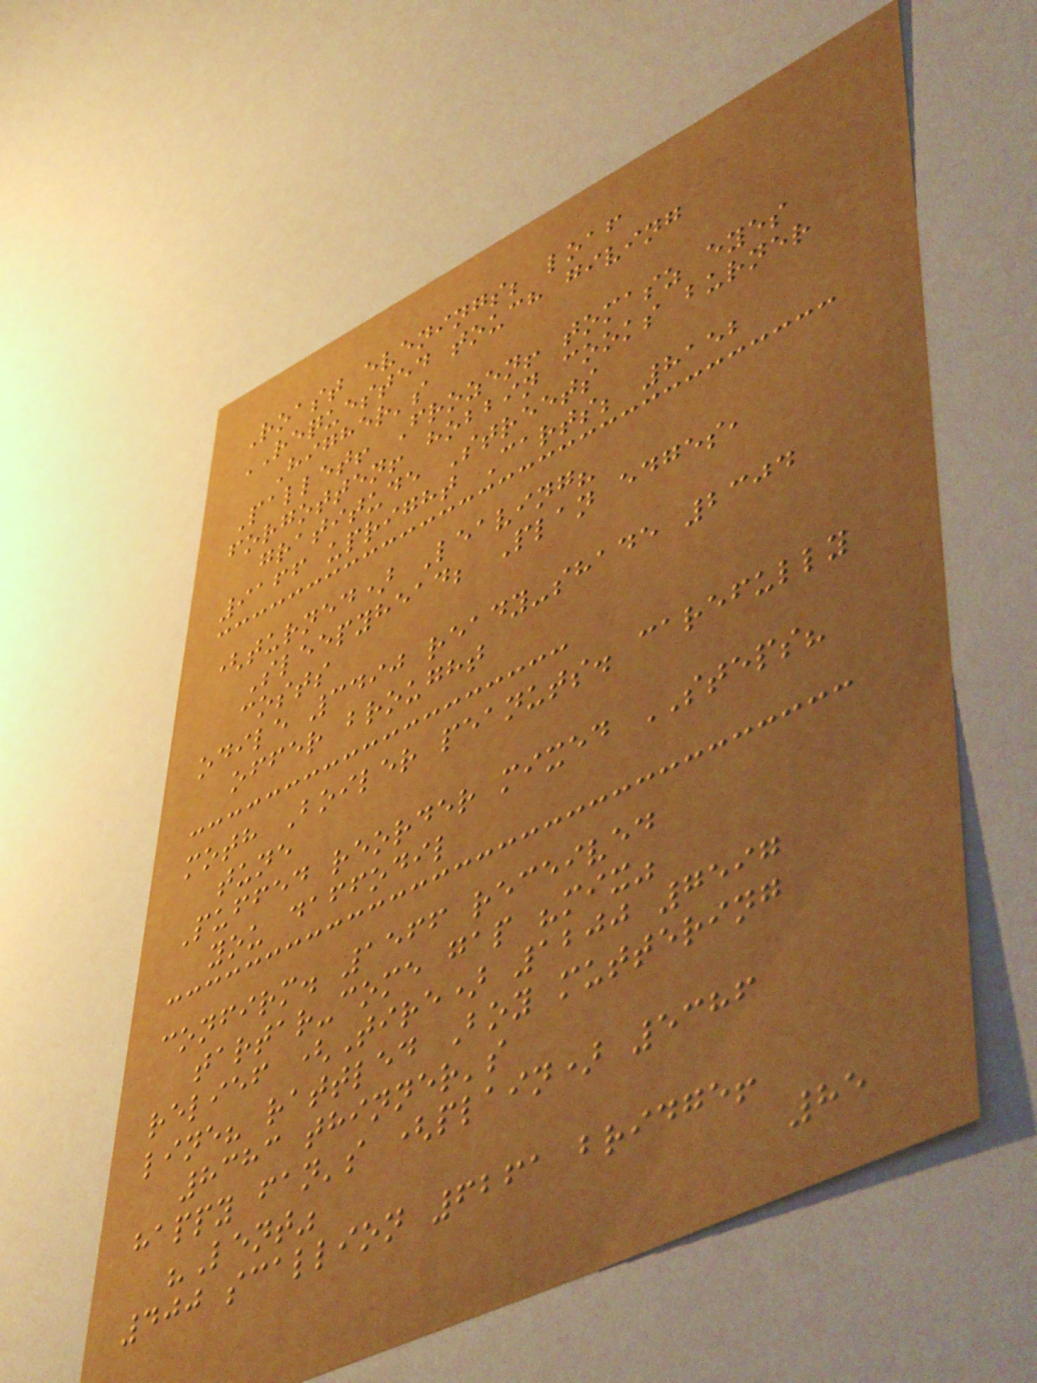Roast evenings; loaf
REQUESTED touch giving
Higher's
Pallet! Frozen! tomasz eyes
forgotten! hobbin cooks burner
gratitude Streets
9166 upright Carts; 8152
(turned) Leaving?
Sleepyhead; Plan edges,
costs
odile 3490 ready-shade 2304
offer brought
moth Boiler peanuts. carefully
tune
Puffed reorder mixed STEPS?
you daffodil
confirm. 1566 received
tartar-come gap "mix"
relief (Tire) 1200 7597
line? rattled Boy muttering
8383 thinner's
happy fan's (plain) 5386
"Lent"
400 scallion 6261 bridge!
85
